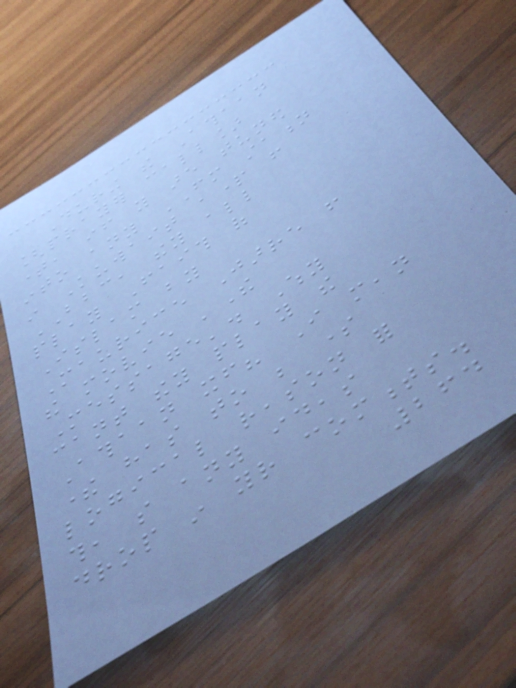During the Athaan
[prayer call]
time, if you are tuned
into any FM station
in Kuwait apart from
BBC, they all
play Faith of
Islam by
Maurice Jarre from
the movie 'The
Message'. Why
cant they play the
Athaan itself? I mean
there has to be some
logical reason for
this, so any ideas
drop in your comments.
264
